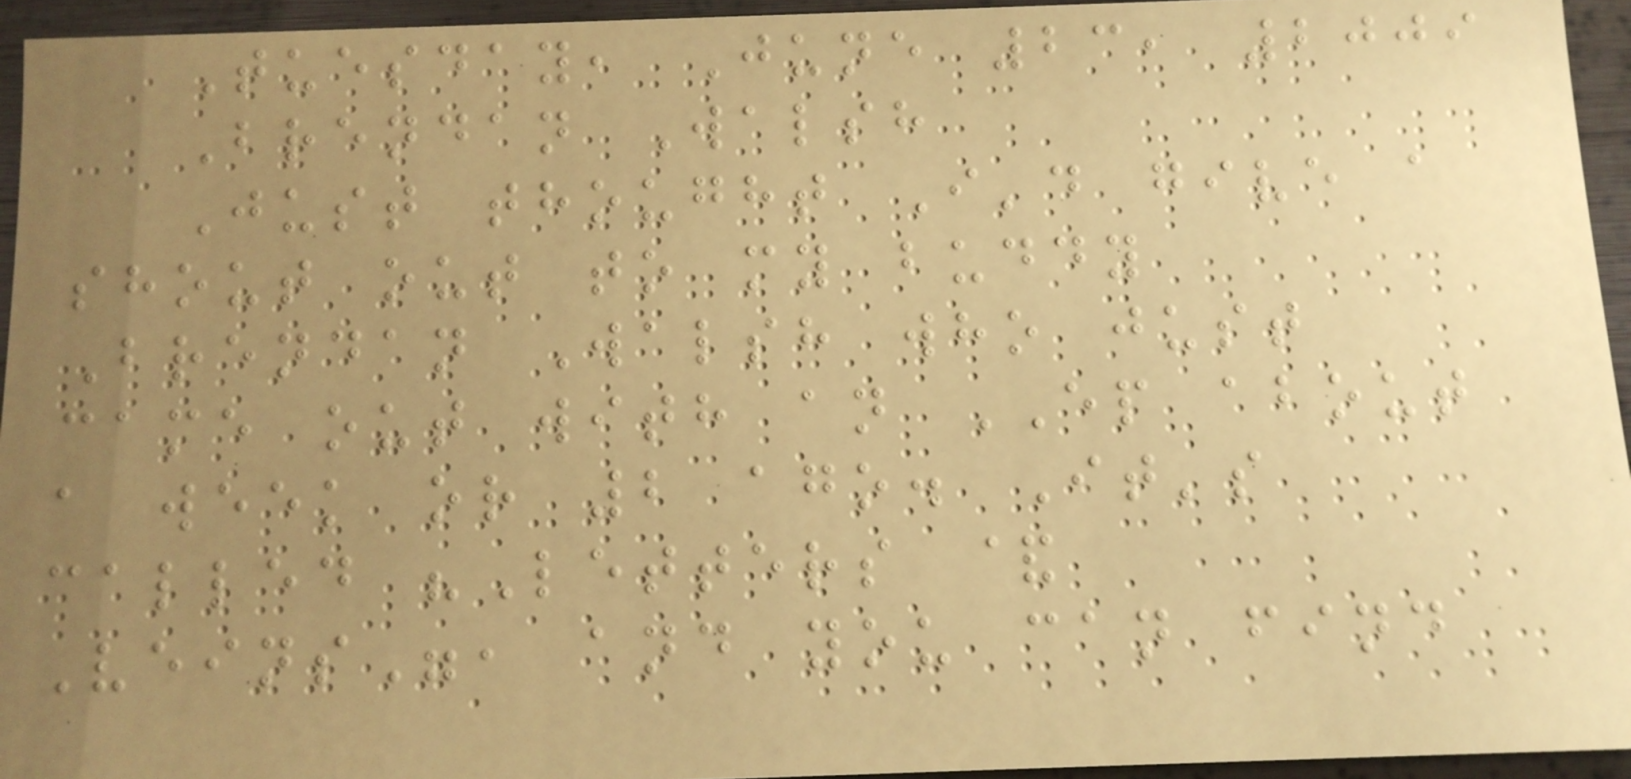Tuesday, June 23, 2009
Brendan Walsh
Just thought I'd give a
shout out to my buddy
Brendan Walsh who just
came out with an EP about
a week or 2 ago. It's
called "Letters &
Veins", and you can find
